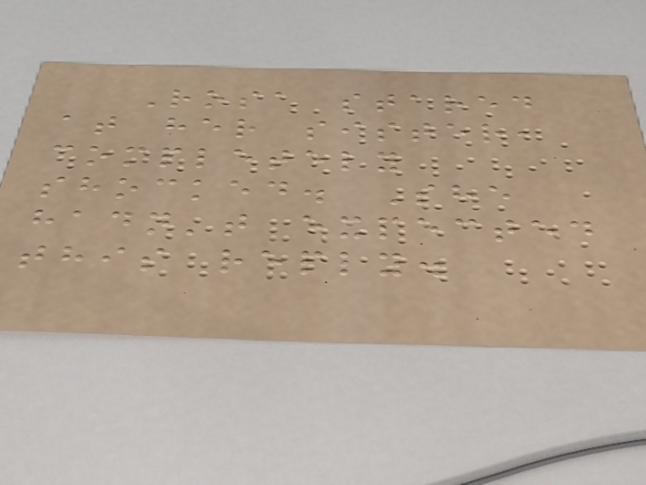Rosa stared
at her sister,
completely
shocked. She
hadn't expected
this reply.
